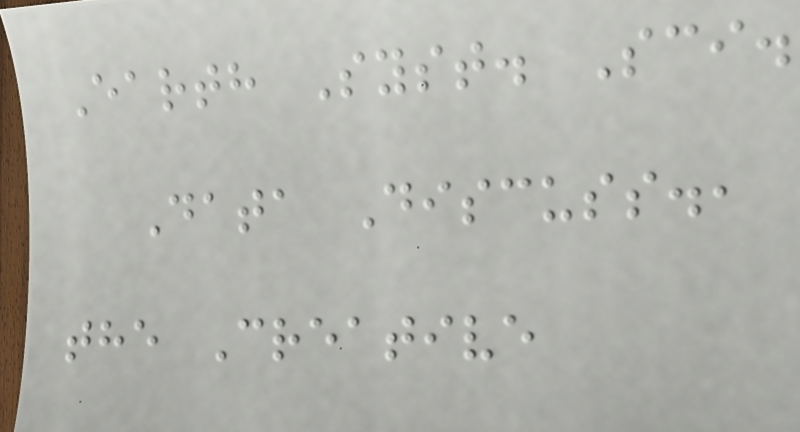Earth Syst. Sci.
Data Discuss.,
the Creative
